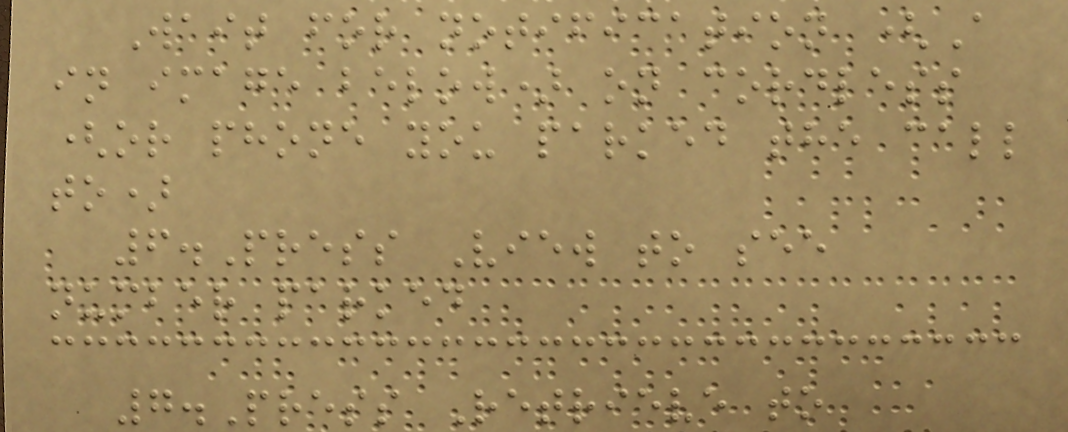Wait for notification (A
in image below) on cordless
(or phone you parked the call
to)
6.Press View to see
number parked
7.Press Retrieve to
